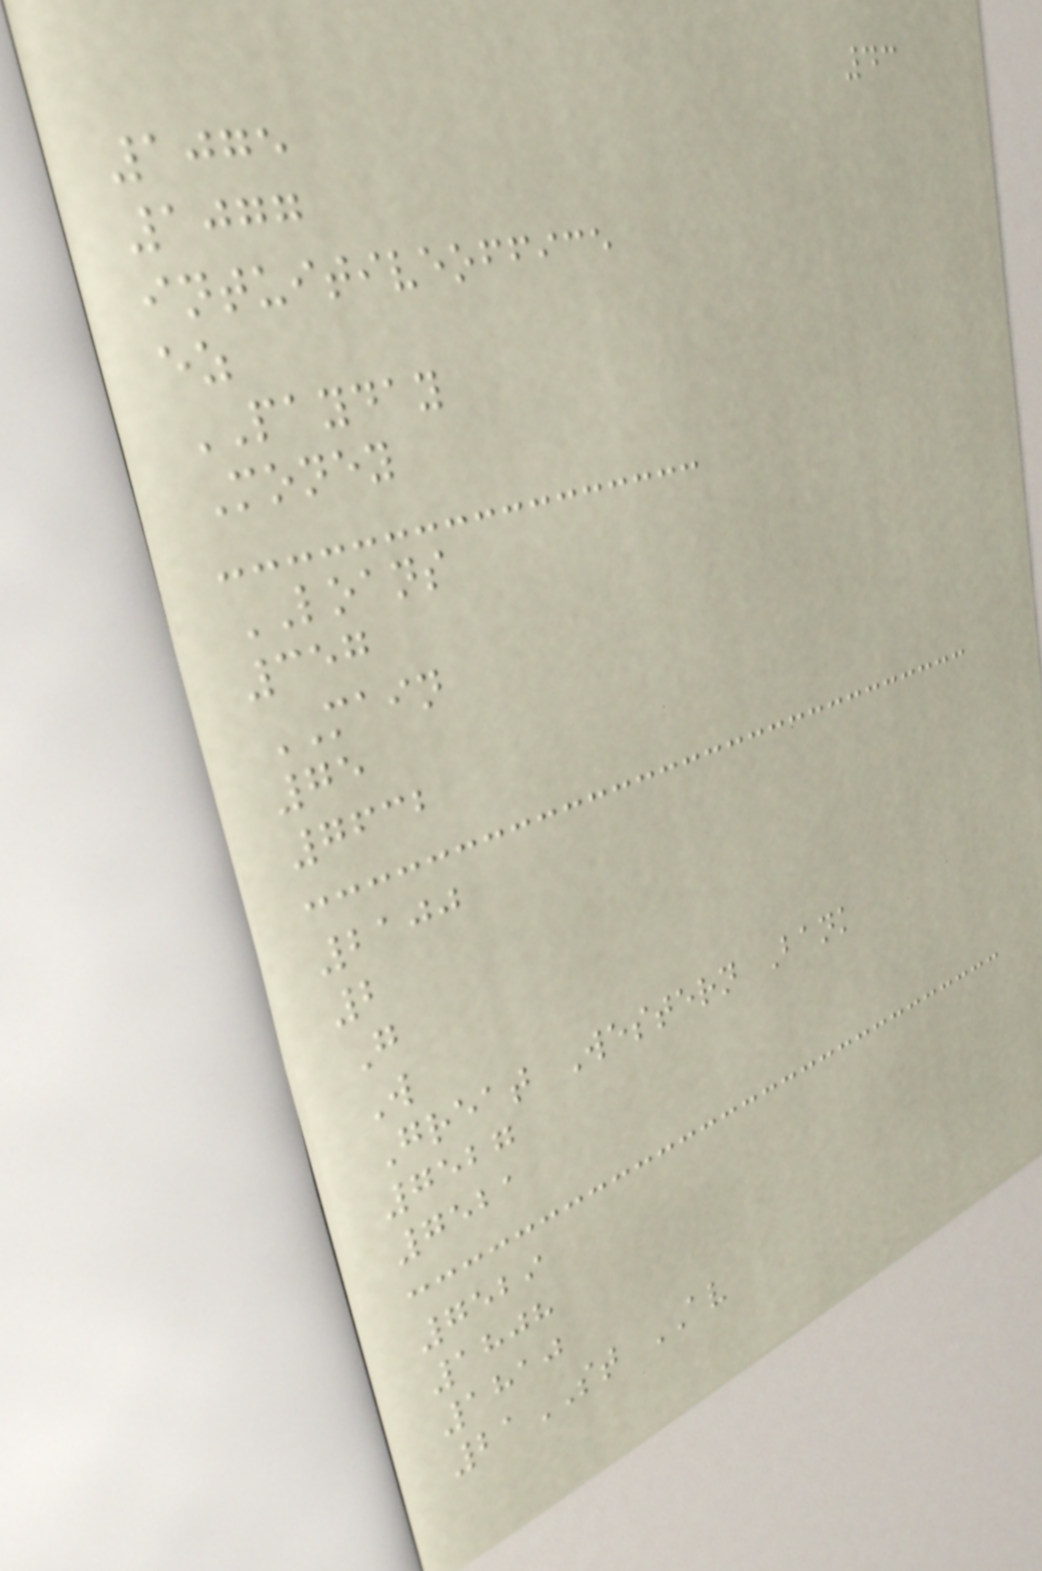43
1075
1077
intuitiveoffice
ez
PAYDAY
Money
LOANS
357
MAIN
75
7632
2100
2
G
W
Great Western Bank
7527
7521
7529
1808
1810
21ST AV
